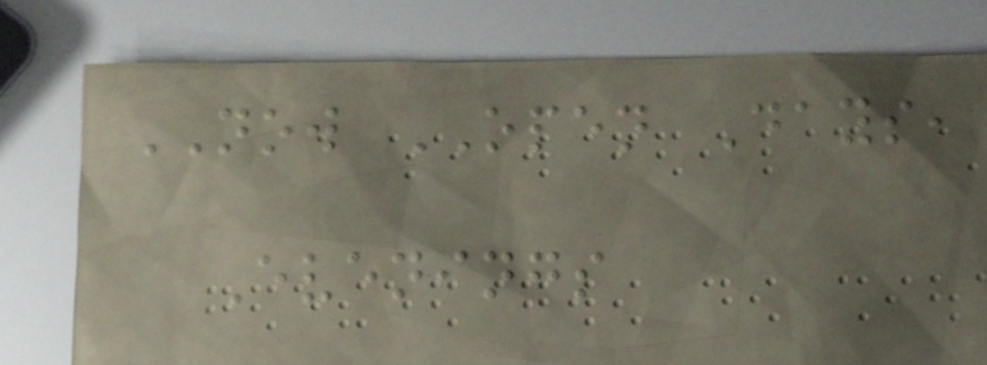NOW OPEN Days,
Evenings
